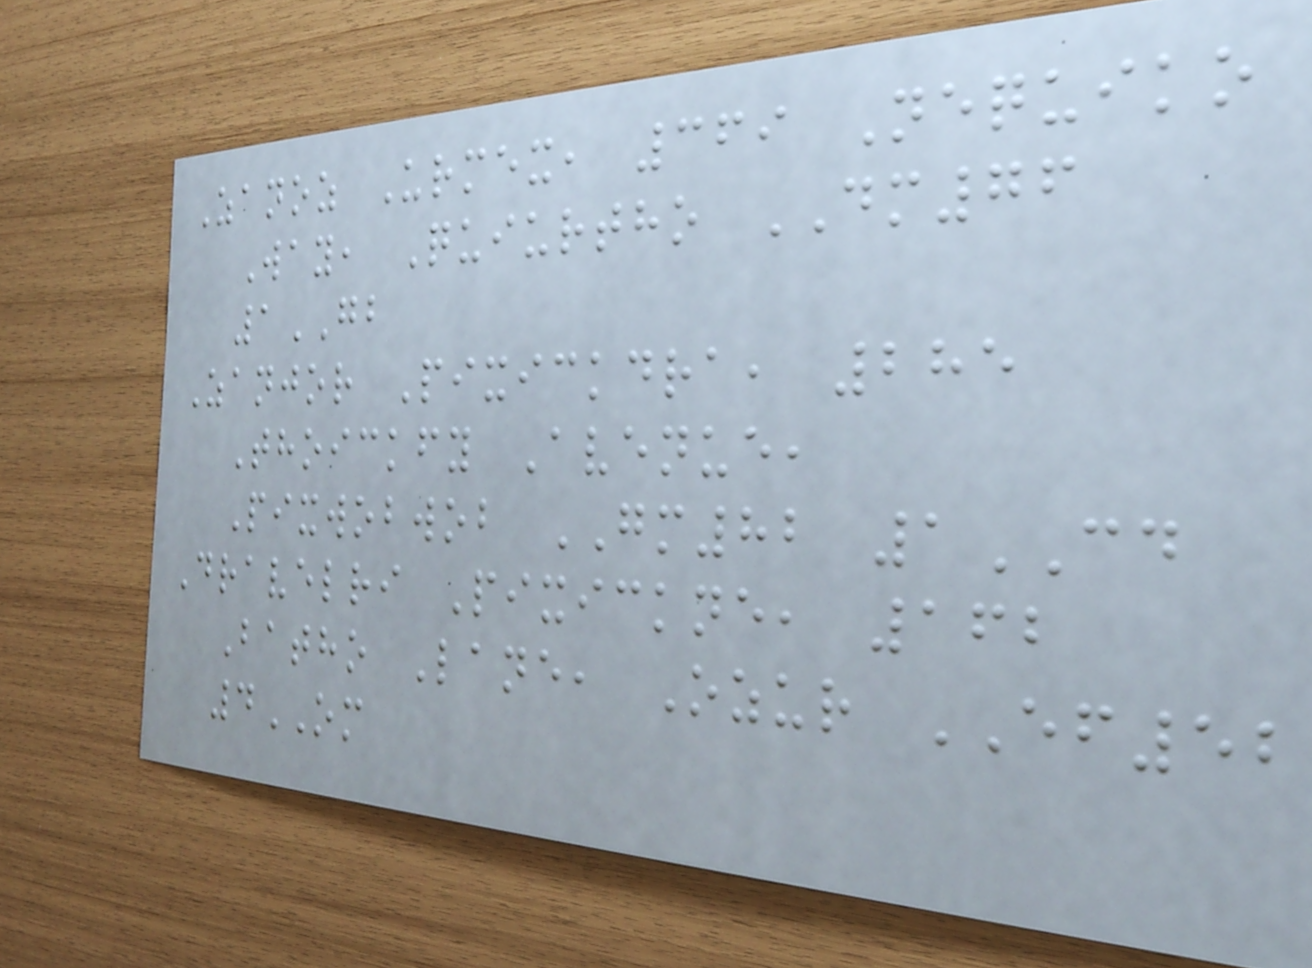Zanoz Urmex, 369 Nequiko
Way, Quiurtho DM76
1GB
Zanjor Pixickdra, 285
Thoickfy Avenue,
Pixwobwob GM82 1CD
Dravelri Pixickne, 162
Batho Lane, Ozur EF52
4OM
